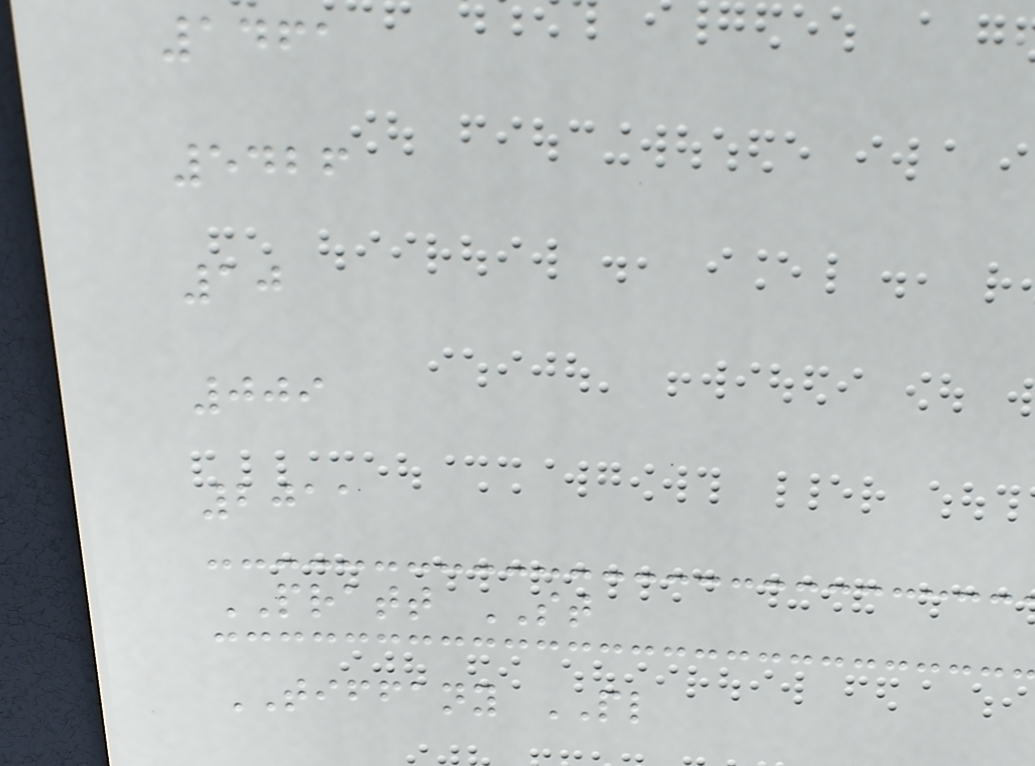1461
5426
10
009
2011
PRATT ST
TIFFANY PL
